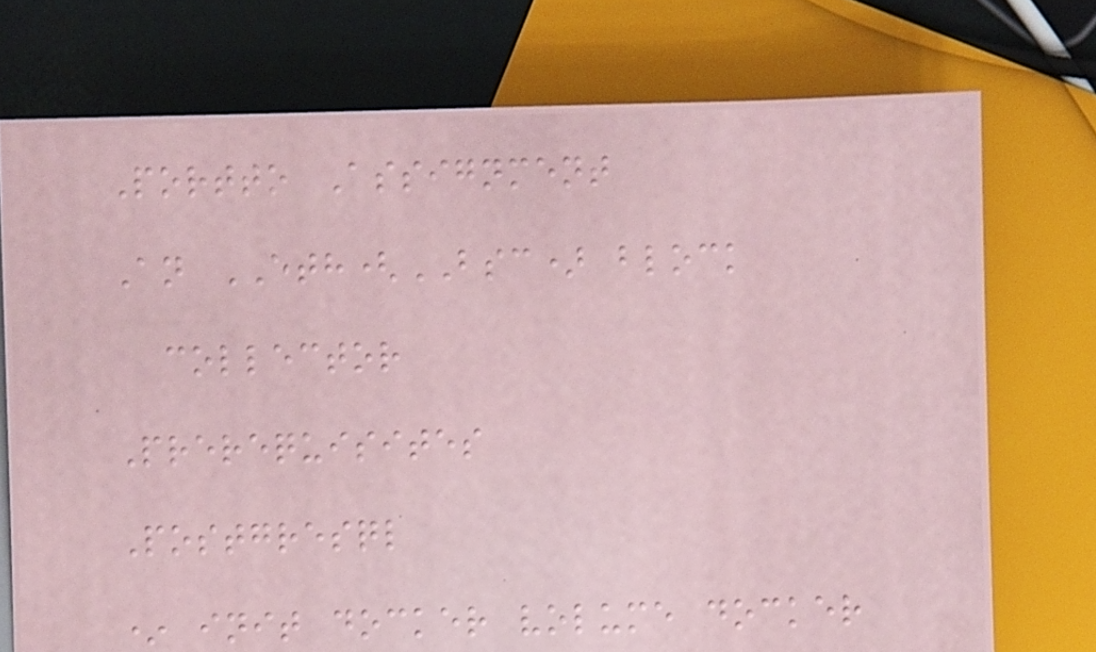Portto Assignment
An ETH(BSC) block
collector
Prerequisites
Postgresql
* init docker volume docker
